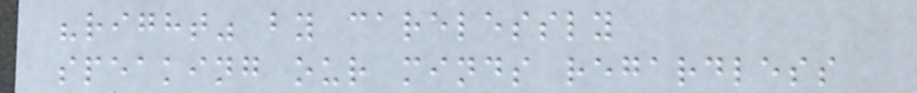"right" by carelessly
speaking our minds regardless
